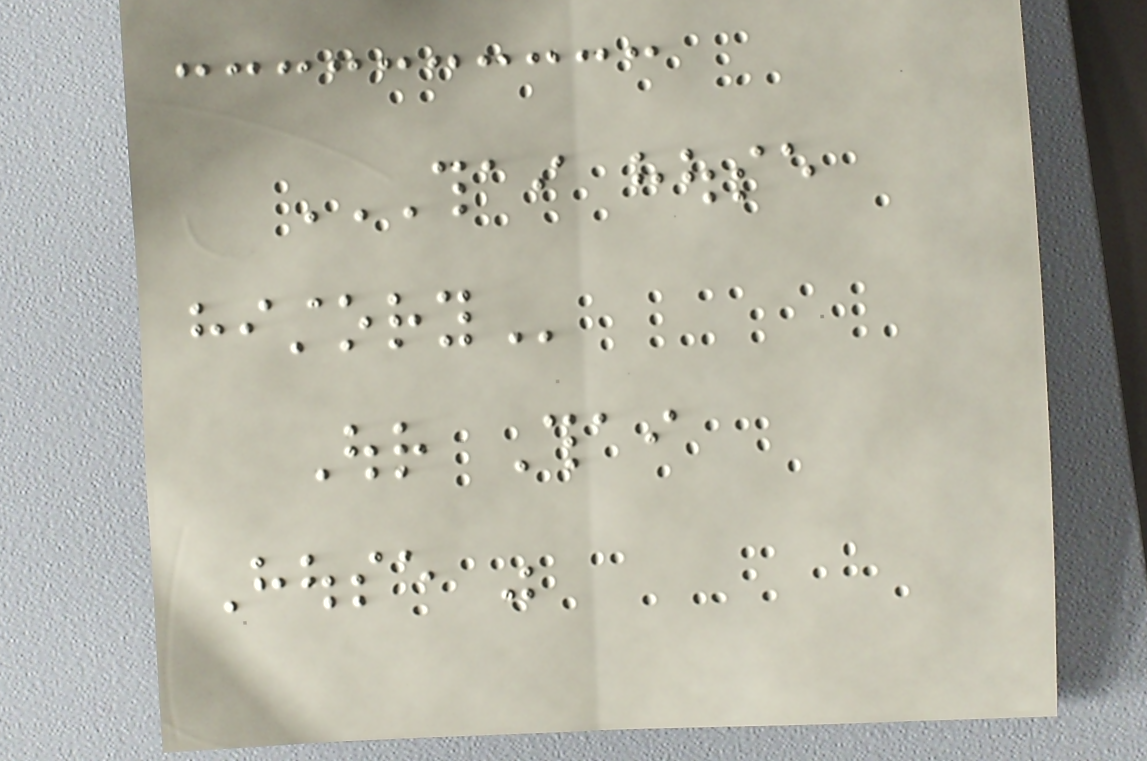THAI HOUSE
HISTORY
Our Thai
House was
